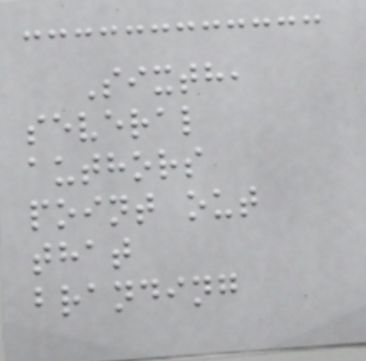Sixth,
several
authors
point out
that
branding
